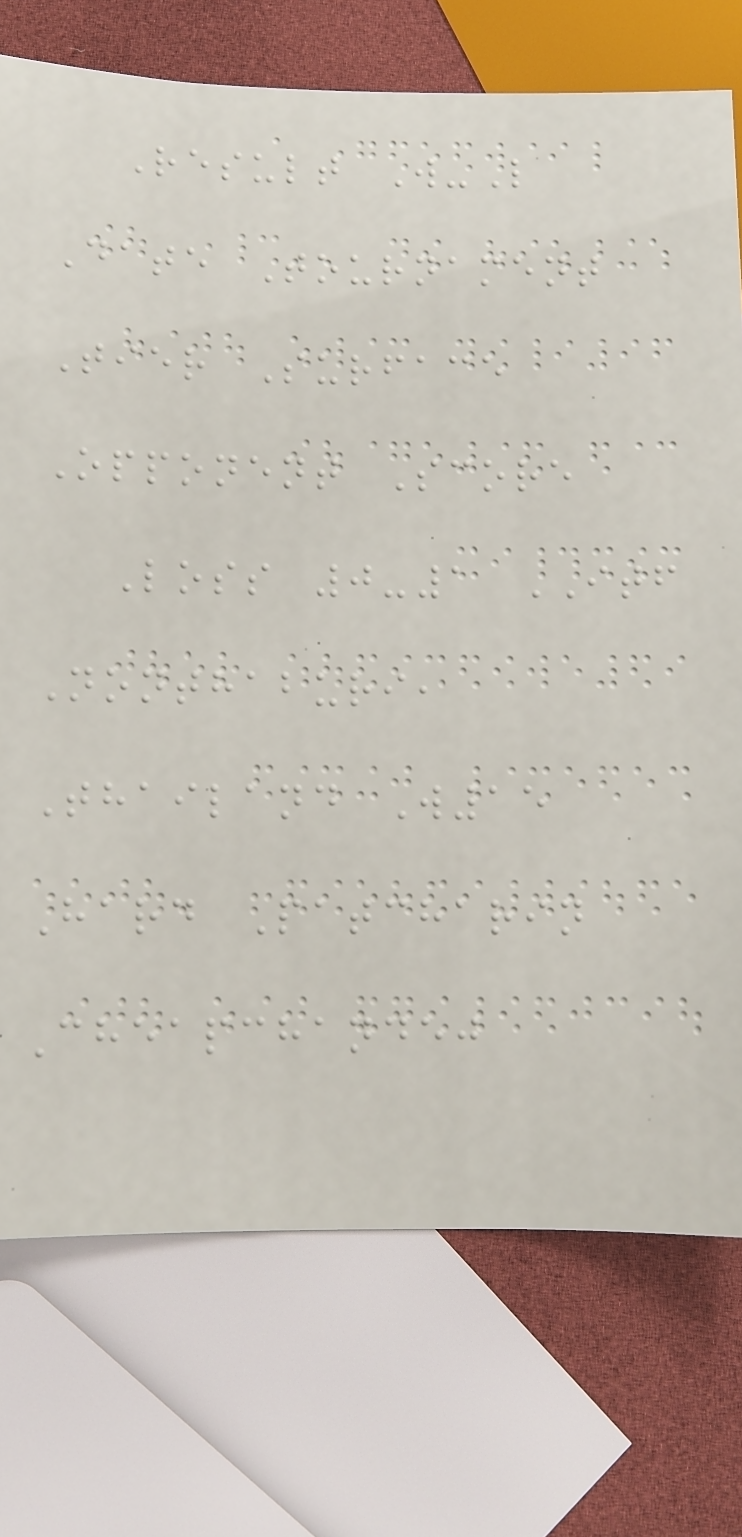Result W-L
Date Tournament
Tier Surface
Opponent Score
Loss 0-1 ITF
Nonthaburi,
Thailand W15
Hard Patcharin
Cheapchandej
